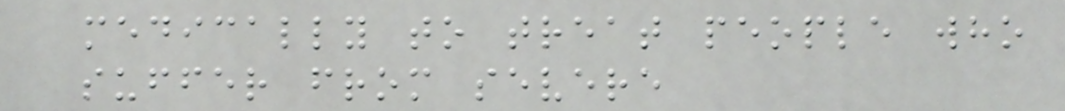medically to treat people who
suffer from severe
